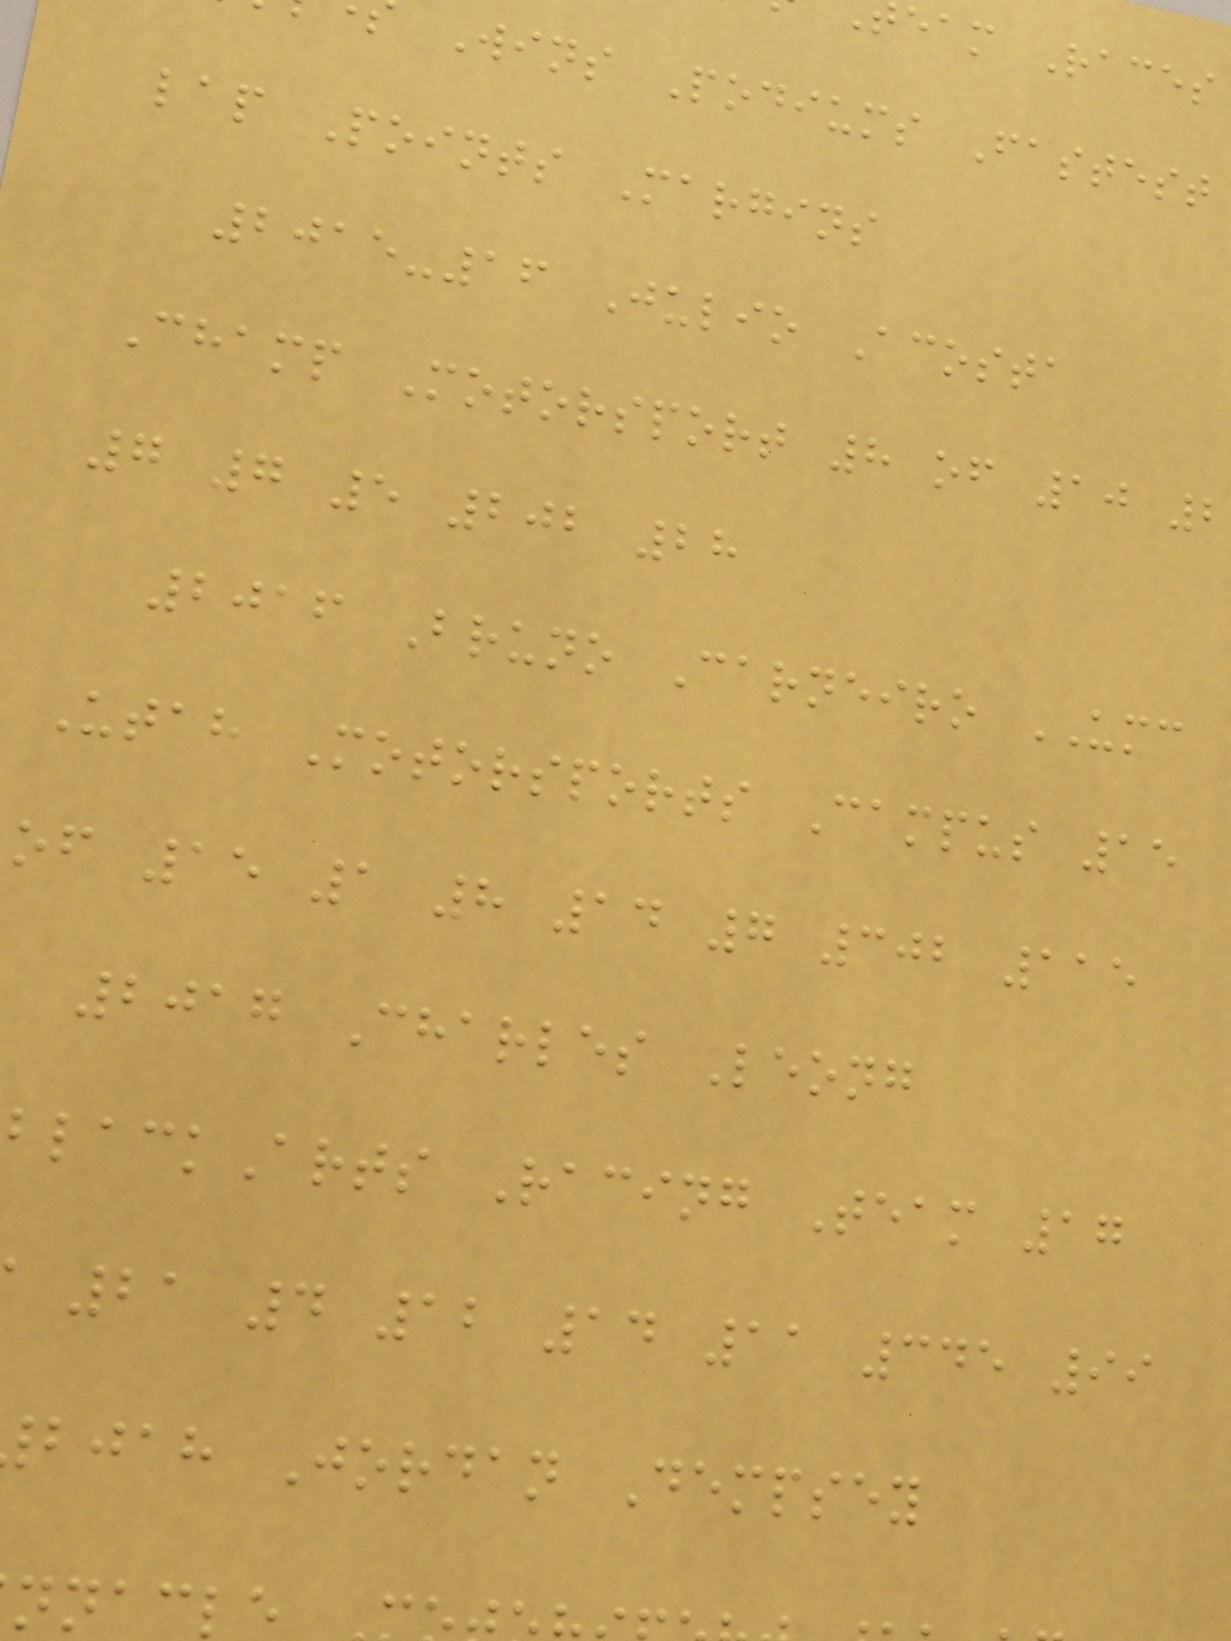eam Races
Wins Podiums Fastest
lap Points Margins
2015-16 Julio Acosta
Champ Motorsport 8 of 10 2
7 7 5 202 28
2016 Bruno Carneiro UMC
Utah Motorsports Campus 15
of 15 1 8 14 7 302 115
2017 Charles Leong
lackArts Racing Team 17
21 4 12 14 11 345 99
bjah Jordan Dempsey
